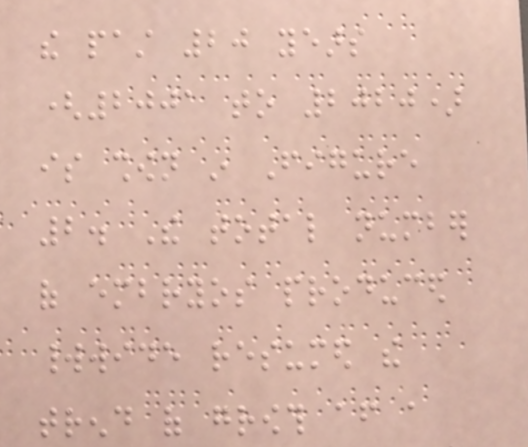the past 20 years
(2001 to 2020)
is shown in Figure
2. The total number
of embryos produced
worldwide resumed the
trend of growth after a
